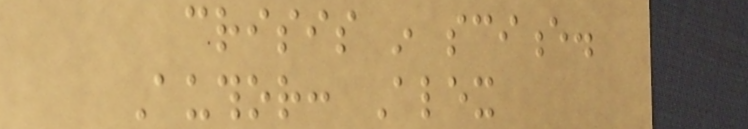crisis in science.
Author: Alex
